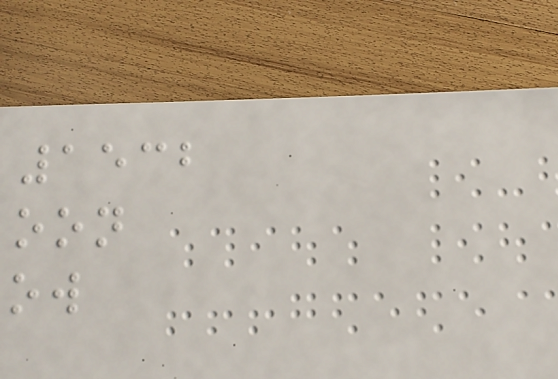1532
oon
ow
